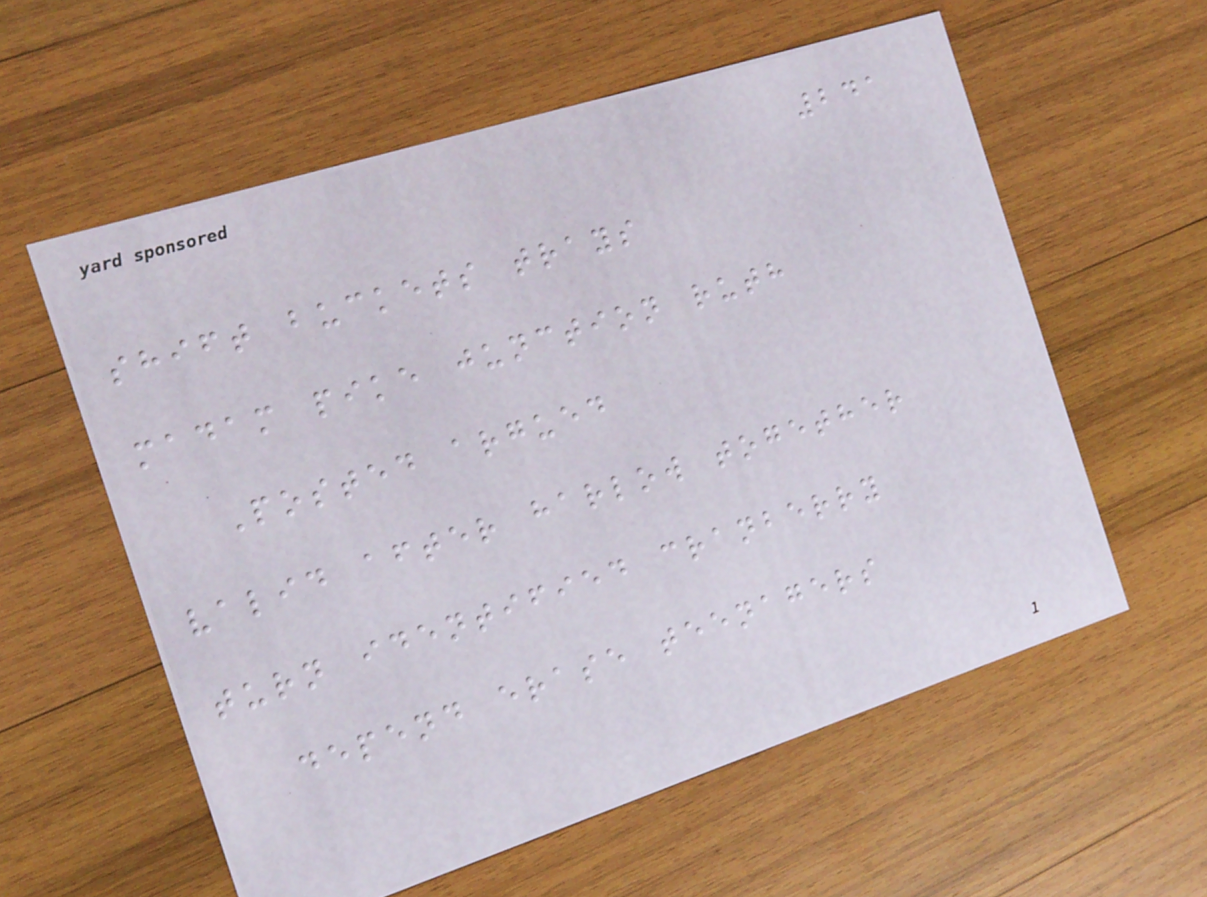241
shift buckets trays
madam pike junction ruth
Posted argued
valid after harlow together
turn identified cranberry
depend erase teenagers
